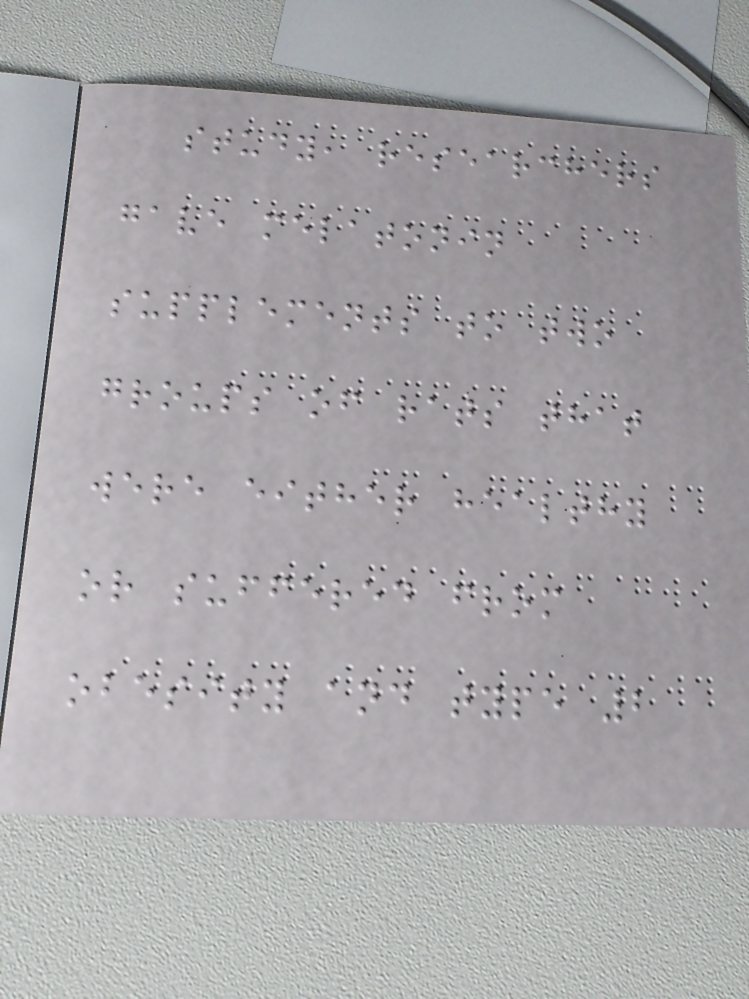study, researchers
gave melatonin
supplements to two
groups of rats that
were either healthy
or suffered from
obesity and type 2
